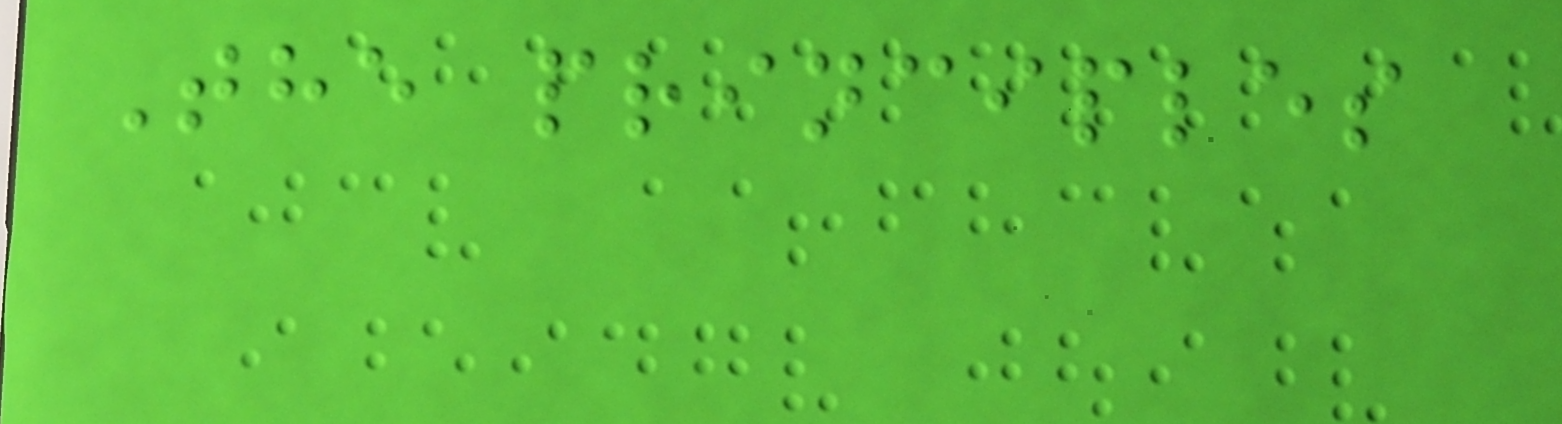The principles
